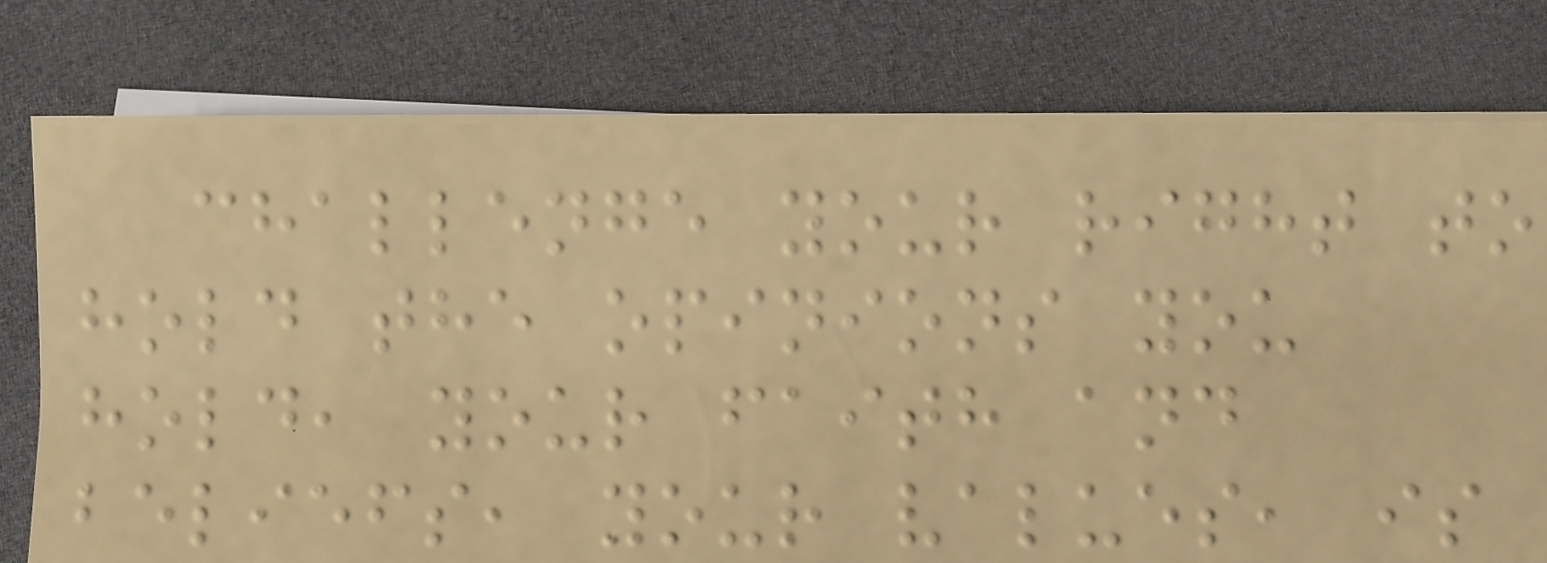challenge your right to
hold the opinions you
hold, your faith and
beliefs, your values, is
